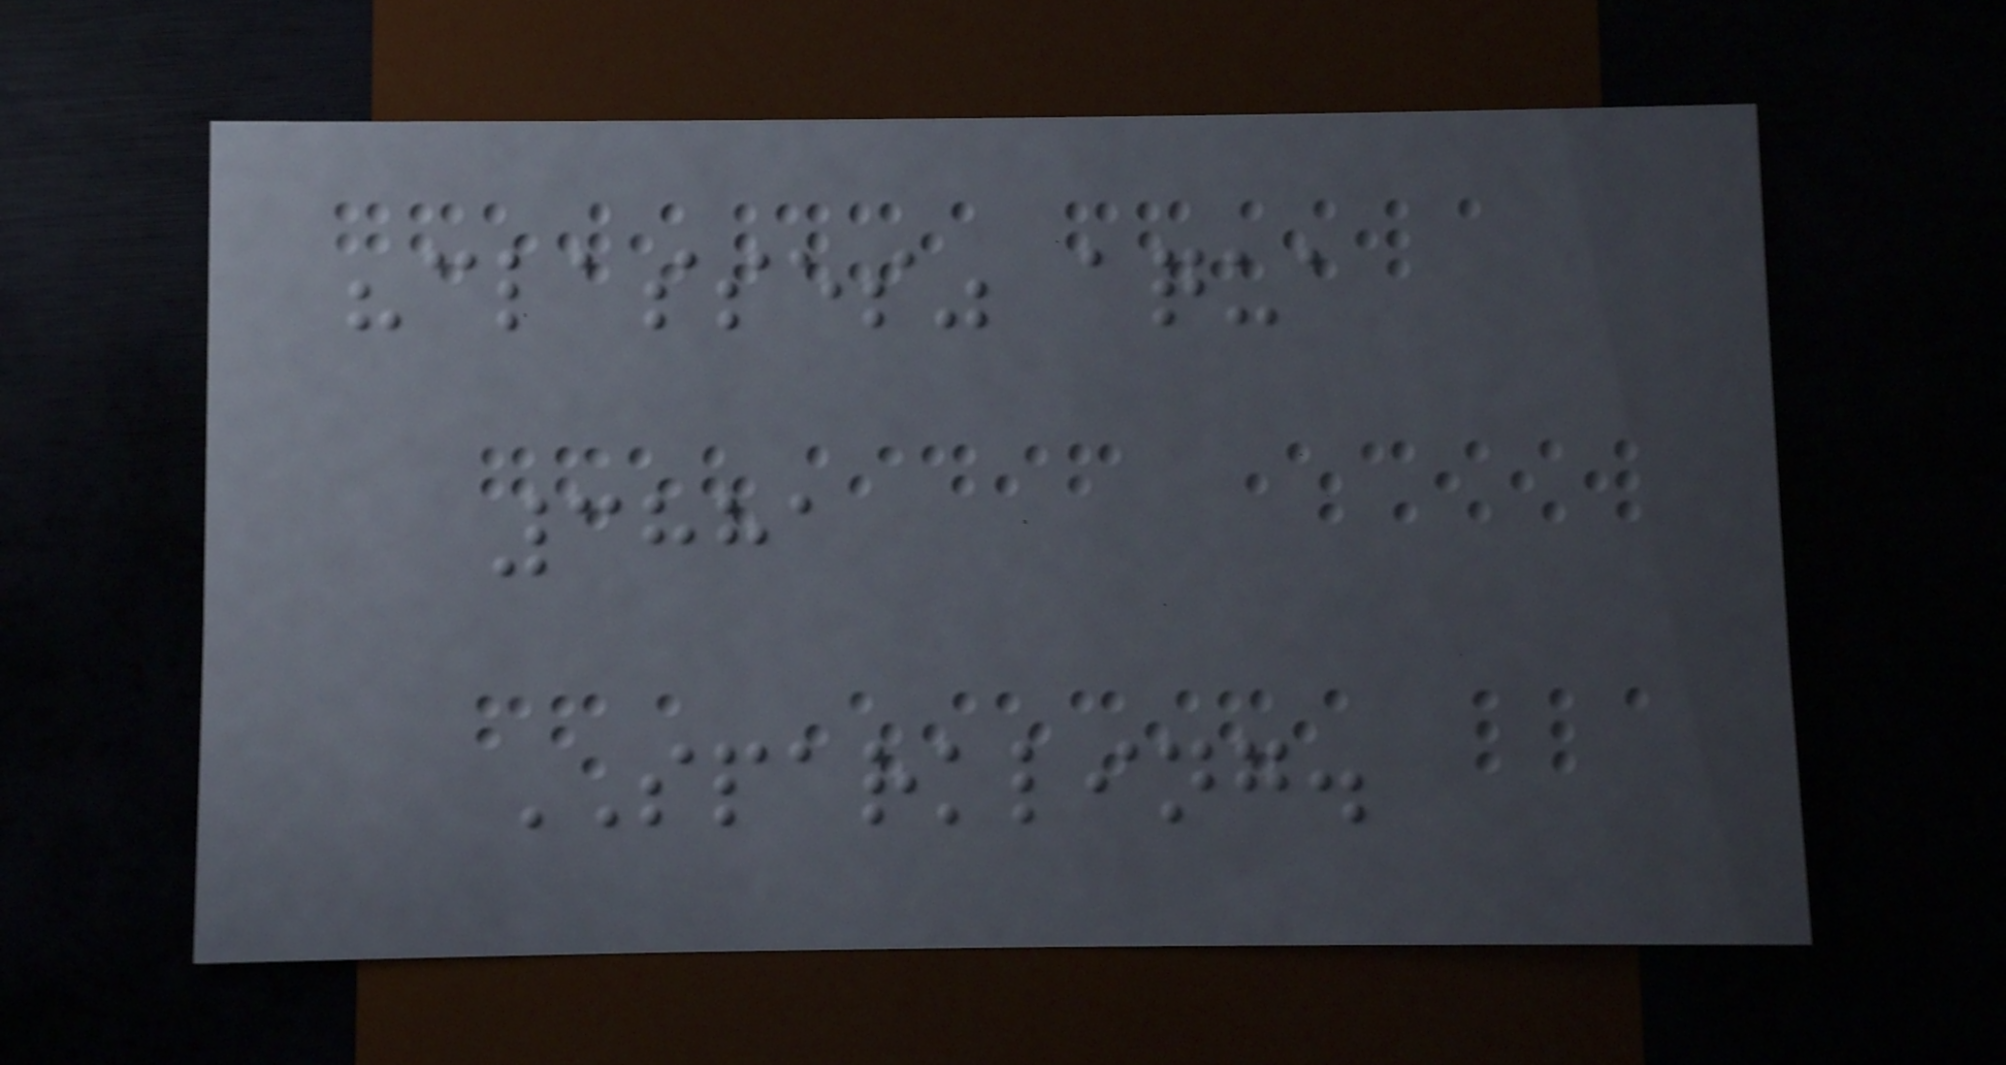"classes" aqua
3881
SPARKLING.
